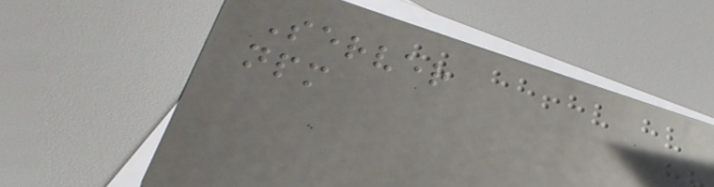Server
npm
